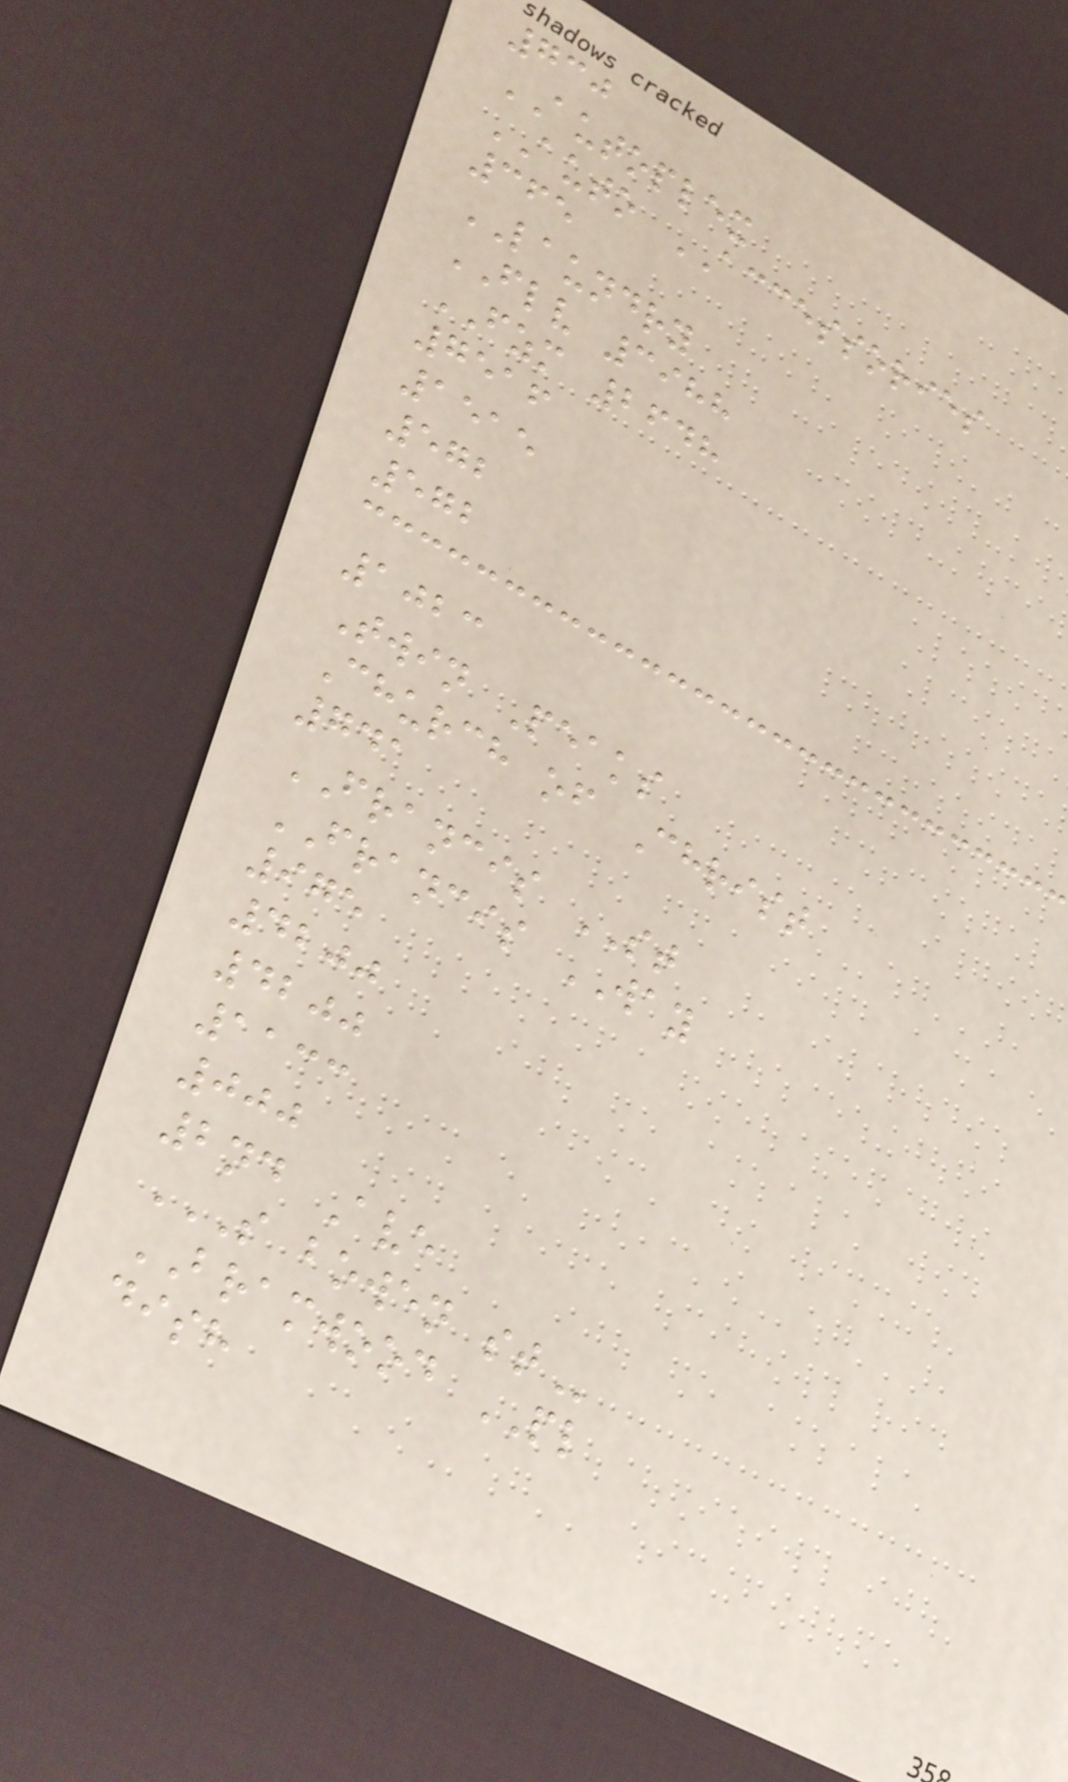730
AUTOPLEX
AUTO ACCESSORIES
365
LAUNDRY
FLV 3988
FZM 2648
7516
1515
572
572
1023
Twin Peaks
Church of Christ
741
FRANCIS ST
FRANCIS WAY
975
4200
4200
1133
000
2nd Ave
S BOWEN ST
BRAMWOOD PL
dish
